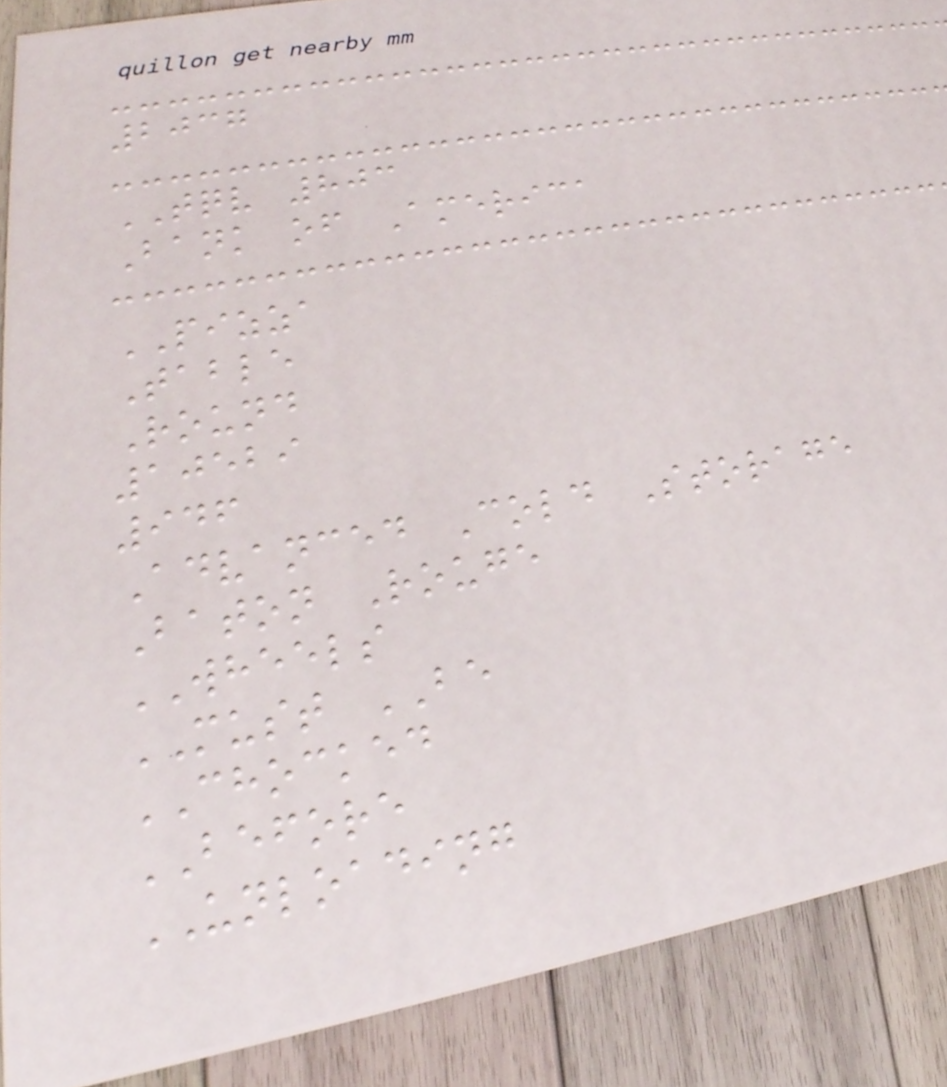2037
TQV 803
Bank of America
PIZZA
Table
Round
10529
946
Advanced Cold Storage
Baton Rouge
WHEELS
MUST BE
CHOCKED
BEFORE
UNLOADING
